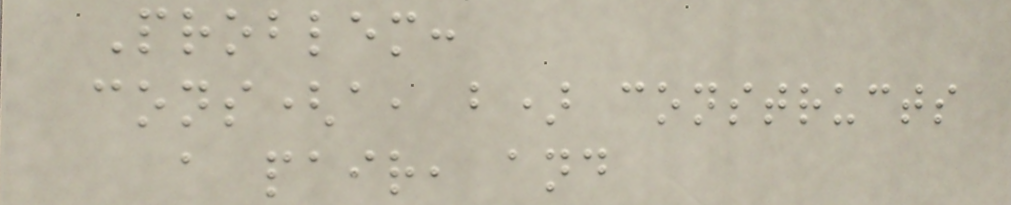Problem:
cons(a, b) constructs
a pair, and
